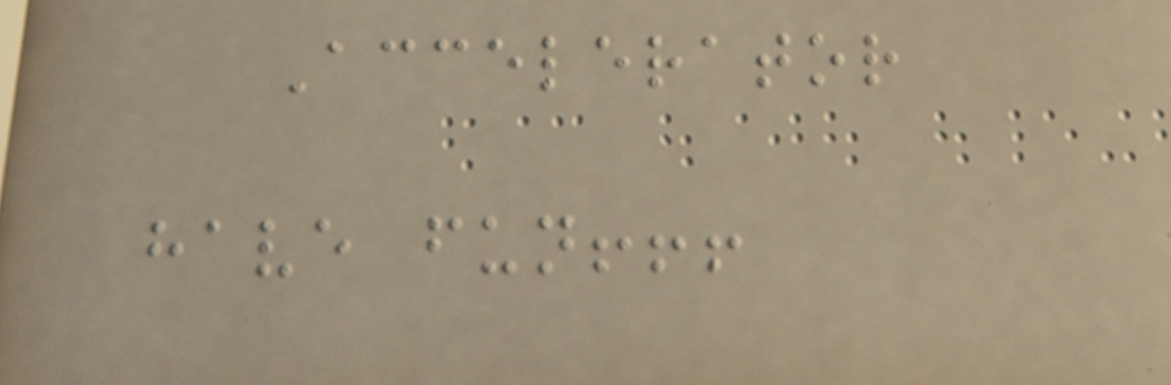Accelerator
have fun!!!
